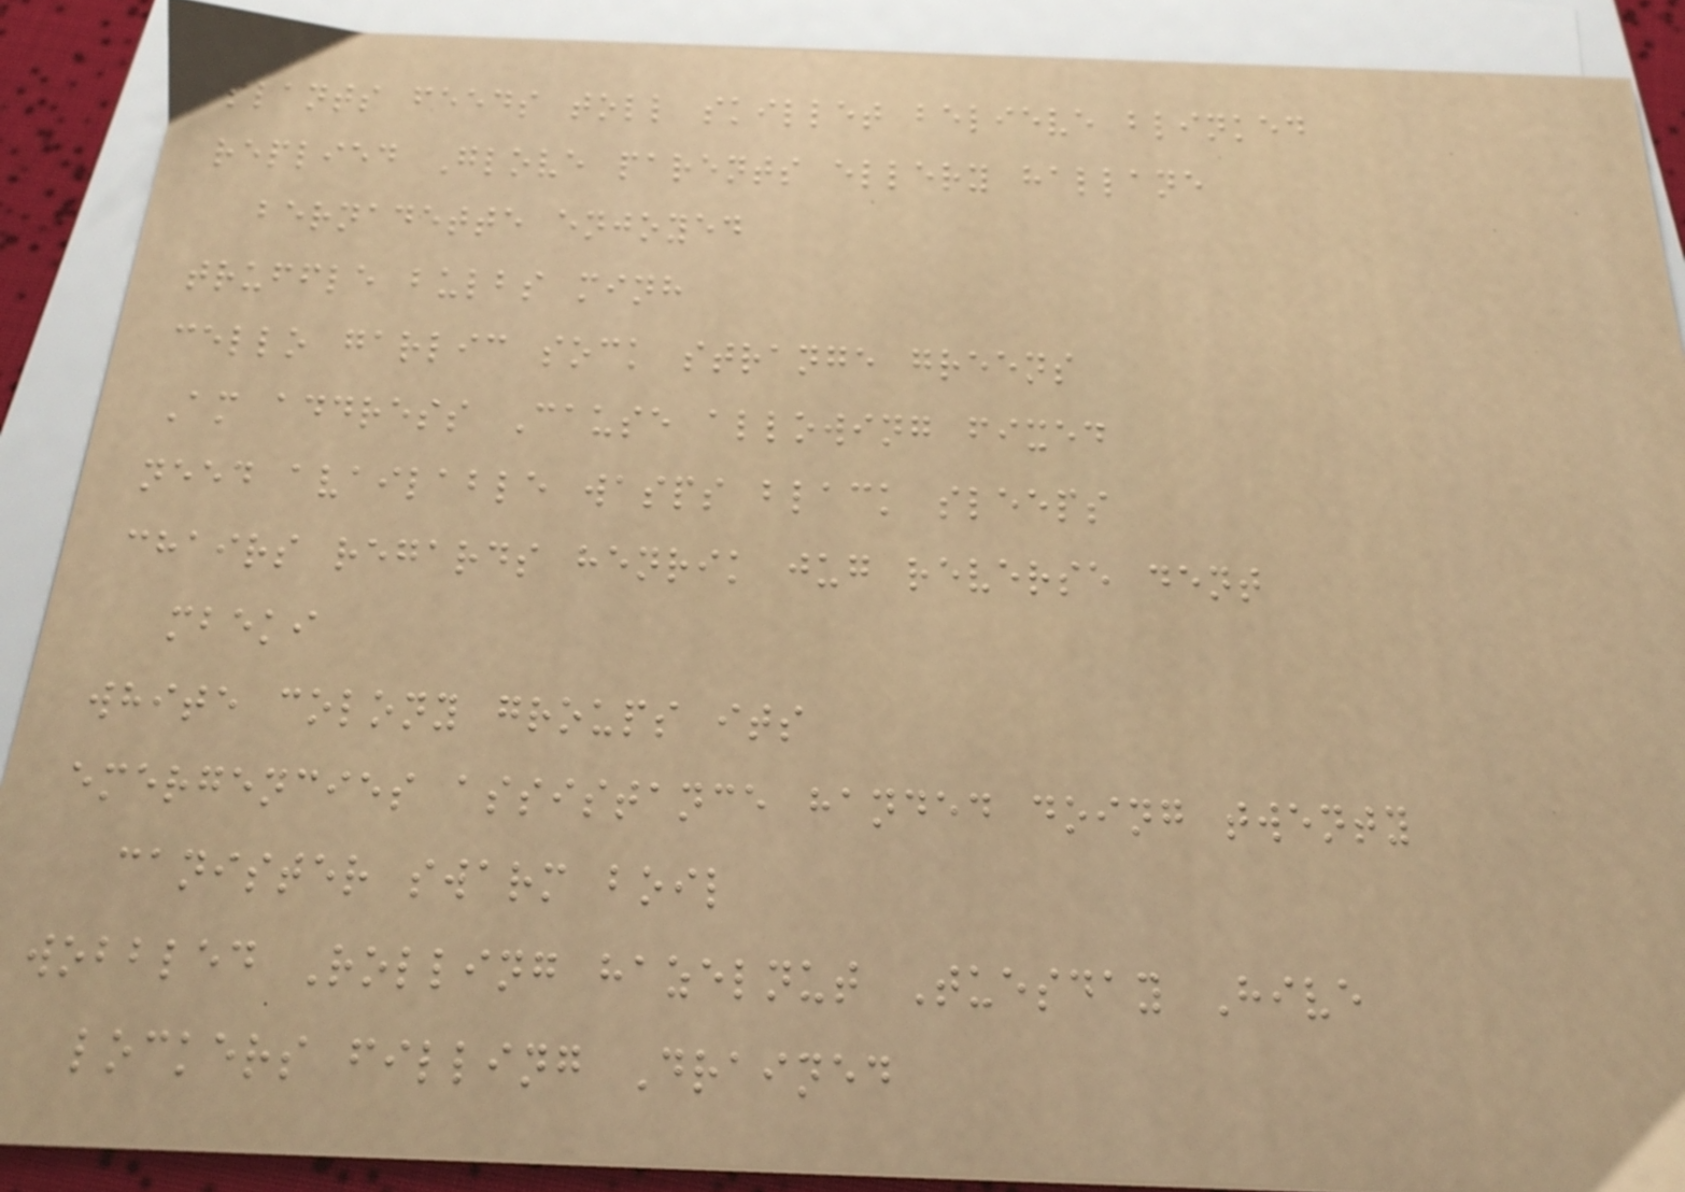plants feeds toll skillet believe blinked
replied Glove parents ellery hallane
bernadette enjoyed
truffle bulbs minh
cello garlic sock strange greens
Am address Cause allowing fixed
need available wasps black sleeps
chairs regards henrik jug reverse dent
mbeki
white colony groups its
emergencies assistance handed doing twenty
canister swarm boil
wobbled Rolling hazelnut Tuesday Hive
lockers filling Drained
